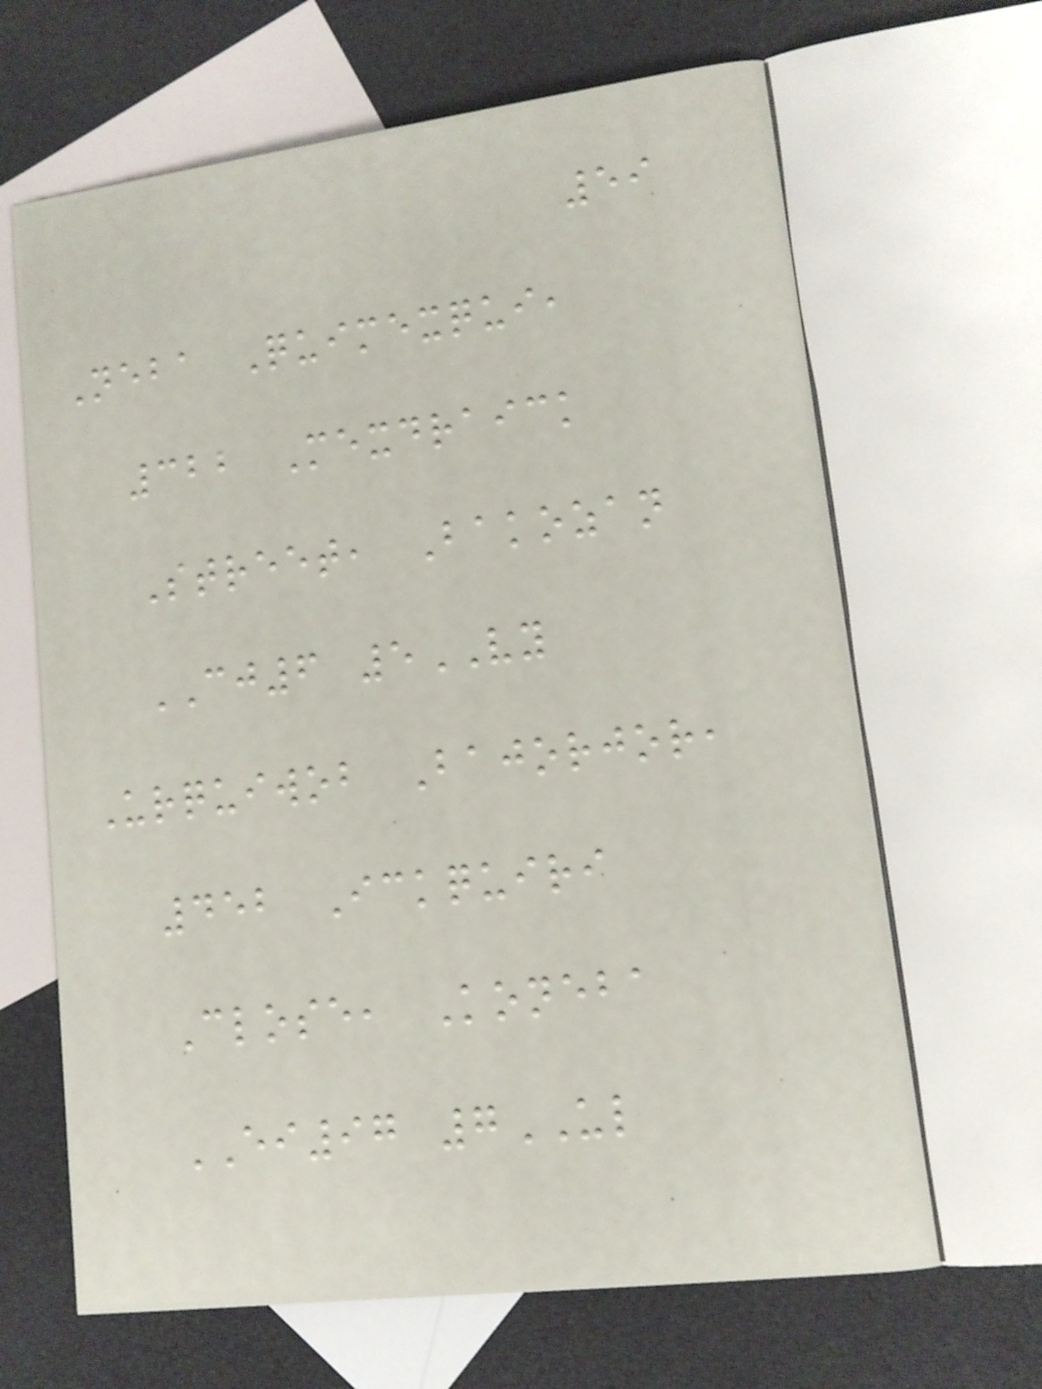59
Neba Quimexqui,
322 Mexdraick
Street, Bakozan
CJ6 5VY
Urquiwob Bajorjor,
452 Ickquiri
Close, Koneba
EI97 7UL
